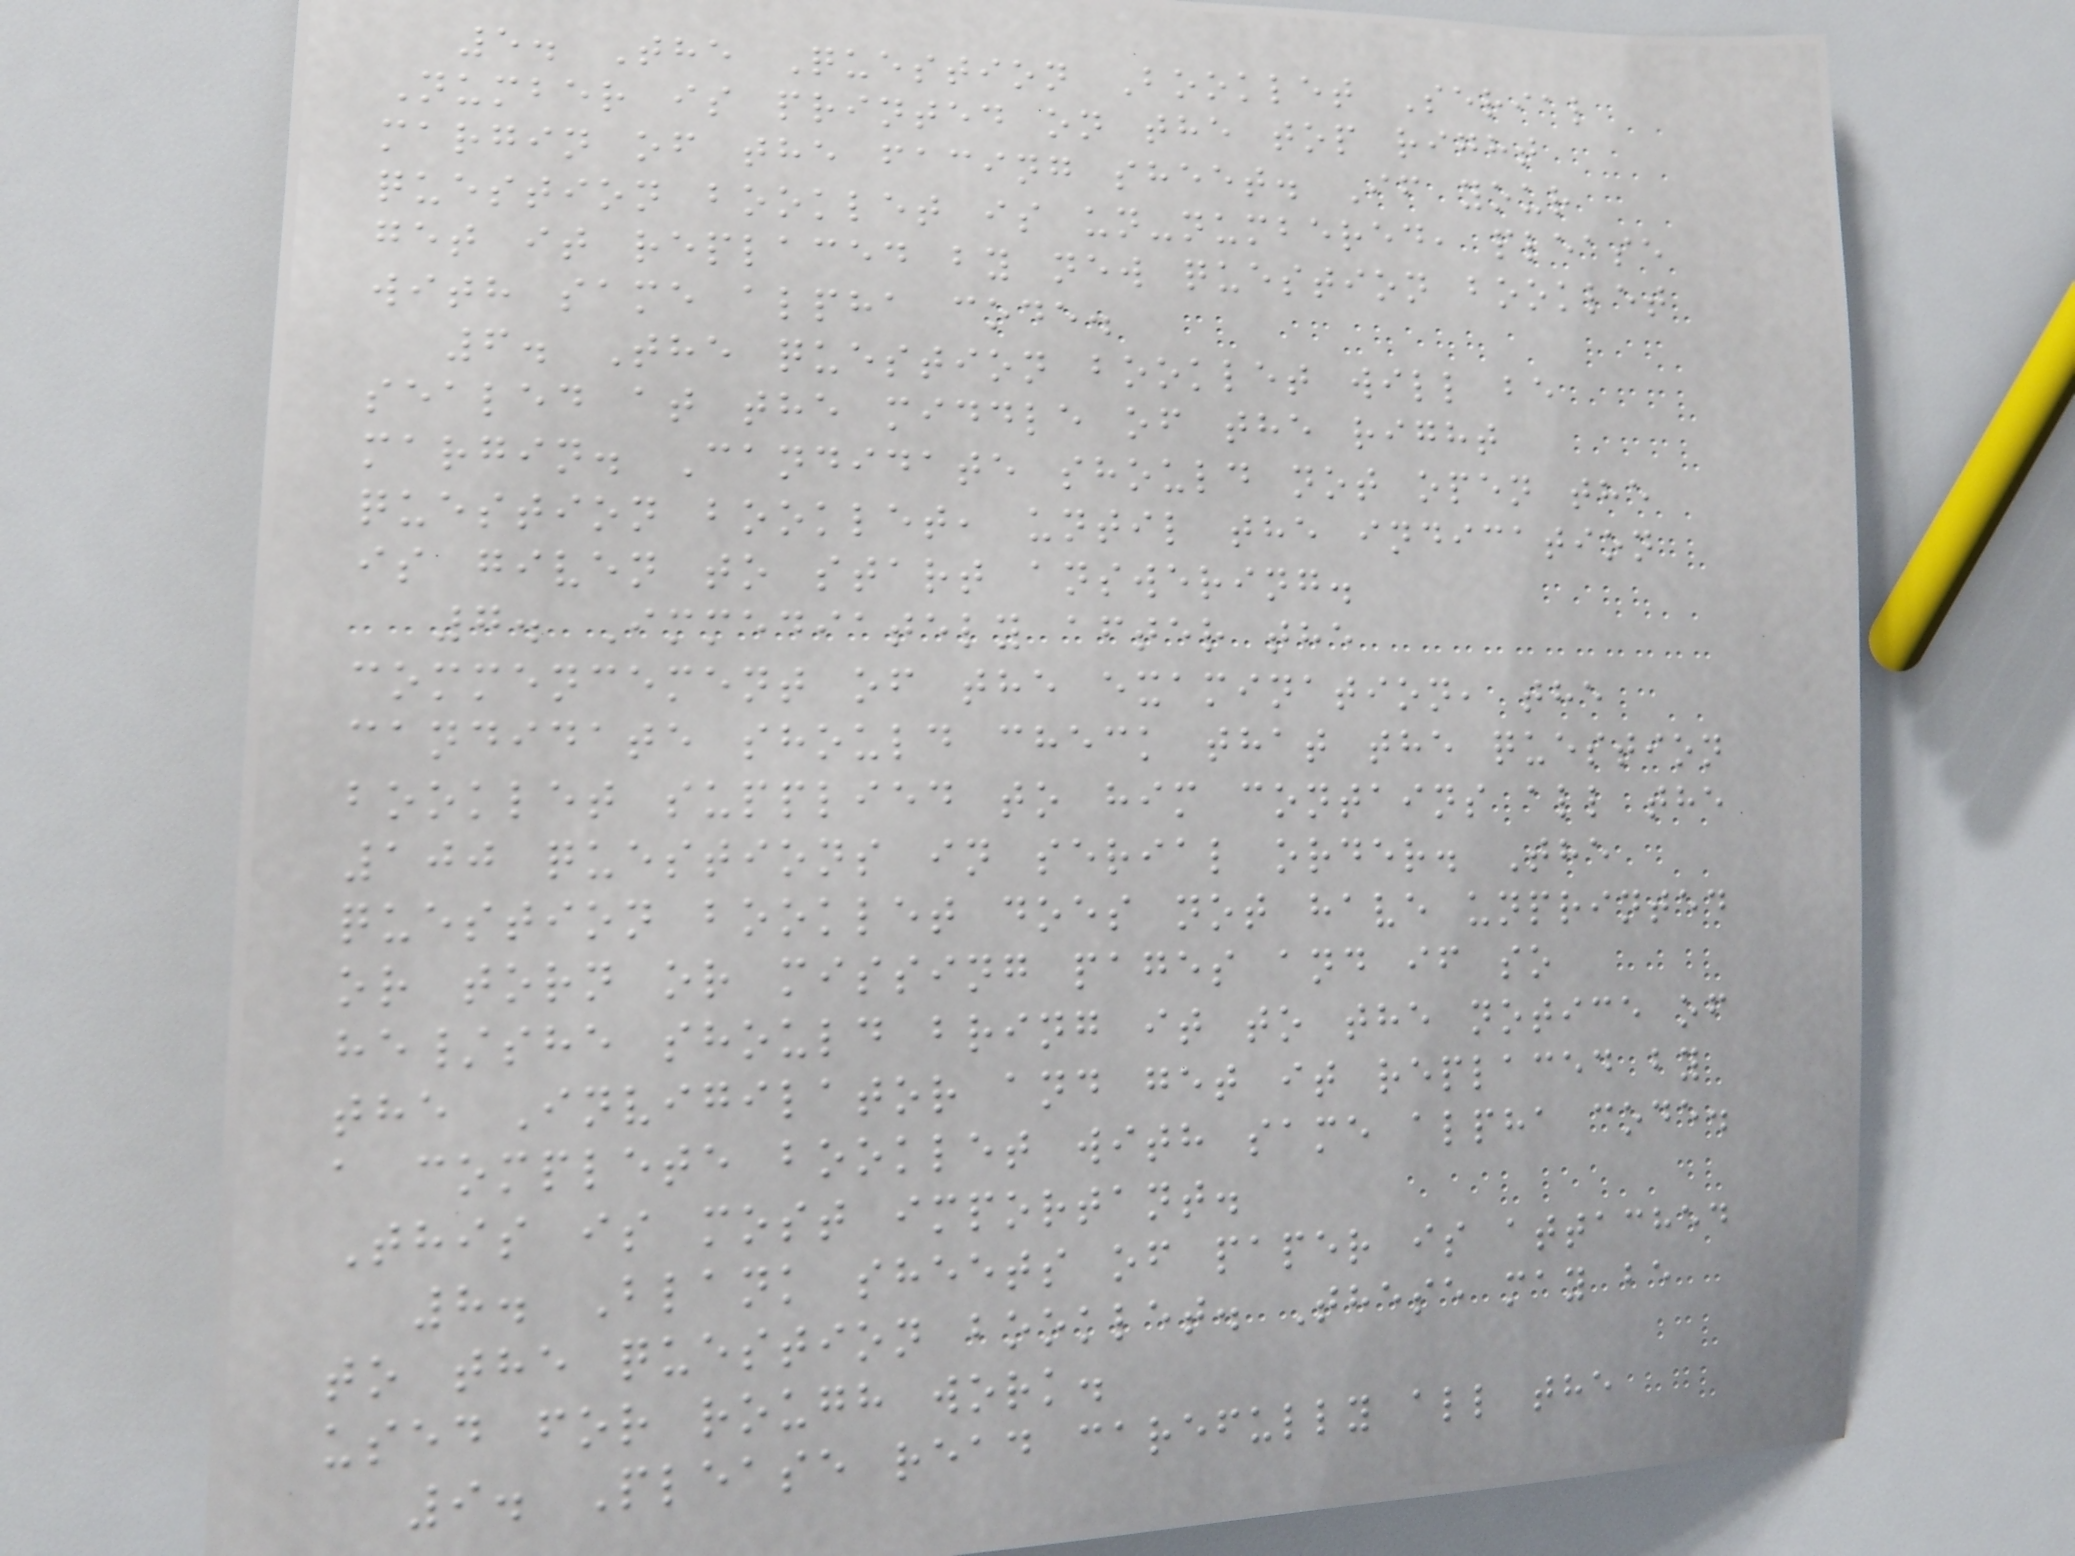5. The Question Booklet Serial
Number is printed on the top right
margin of the facing sheet. If your
question booklet is un-numbered, please
get it replaced by new question booklet
with same alpha code.
6. The question booklet will be
sealed at the middle of the right
margin. Candidate should not open the
question booklet, until the indication
is given to start answering.
7. Immediately after the
commencement of the examination, the
candidate should check that the question
booklet supplied to him contains all the
100 questions in serial order. The
question booklet does not have unprinted
or torn or missing pages and if so
he/she should bring it to the notice of
the Invigilator and get it replaced by
a complete booklet with same alpha code.
This is most important.
8. Blank sheets of paper is attached
to the question booklet. These may be
used for rough work.
9. Please read carefully all the
